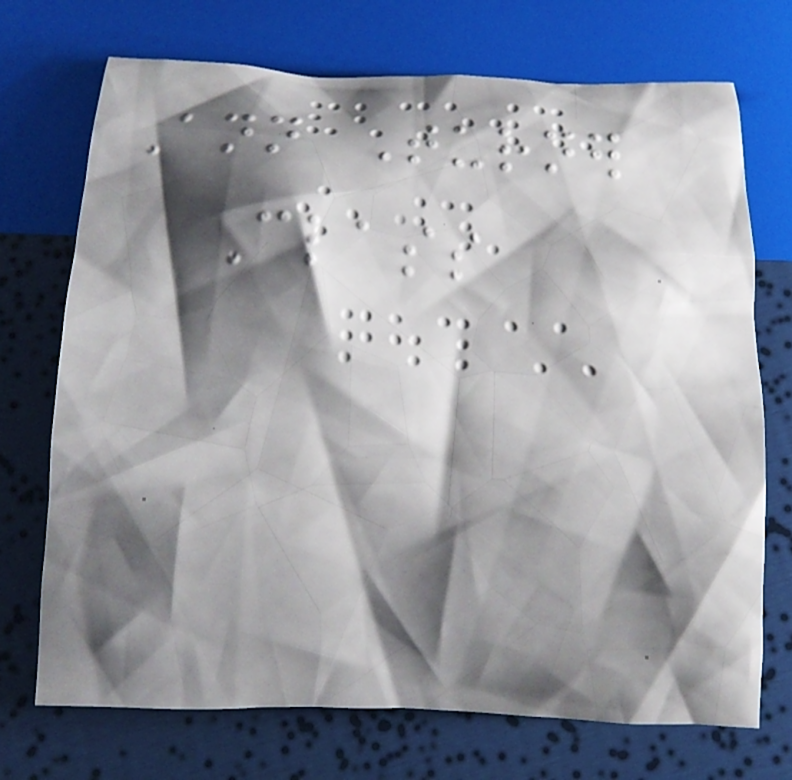Ann Turner
Class
